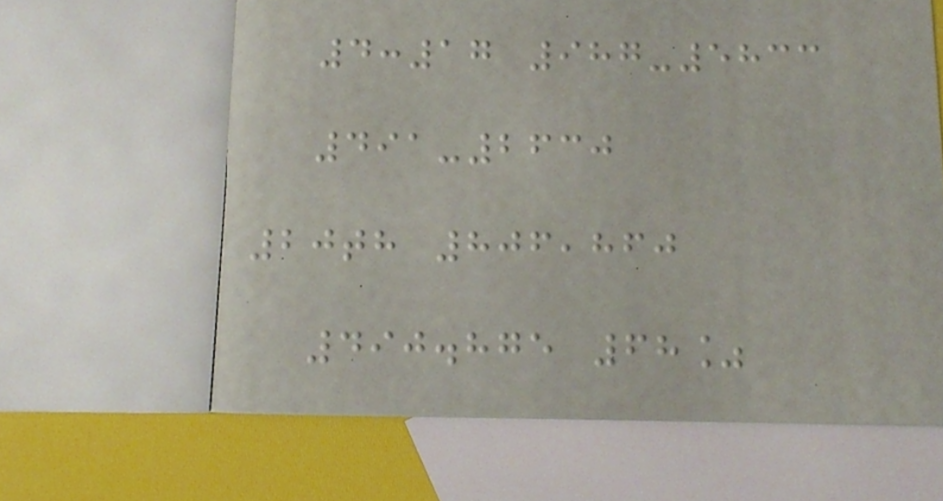4:17 987-5833
491-2630
20th 806,860
490.875 68%
